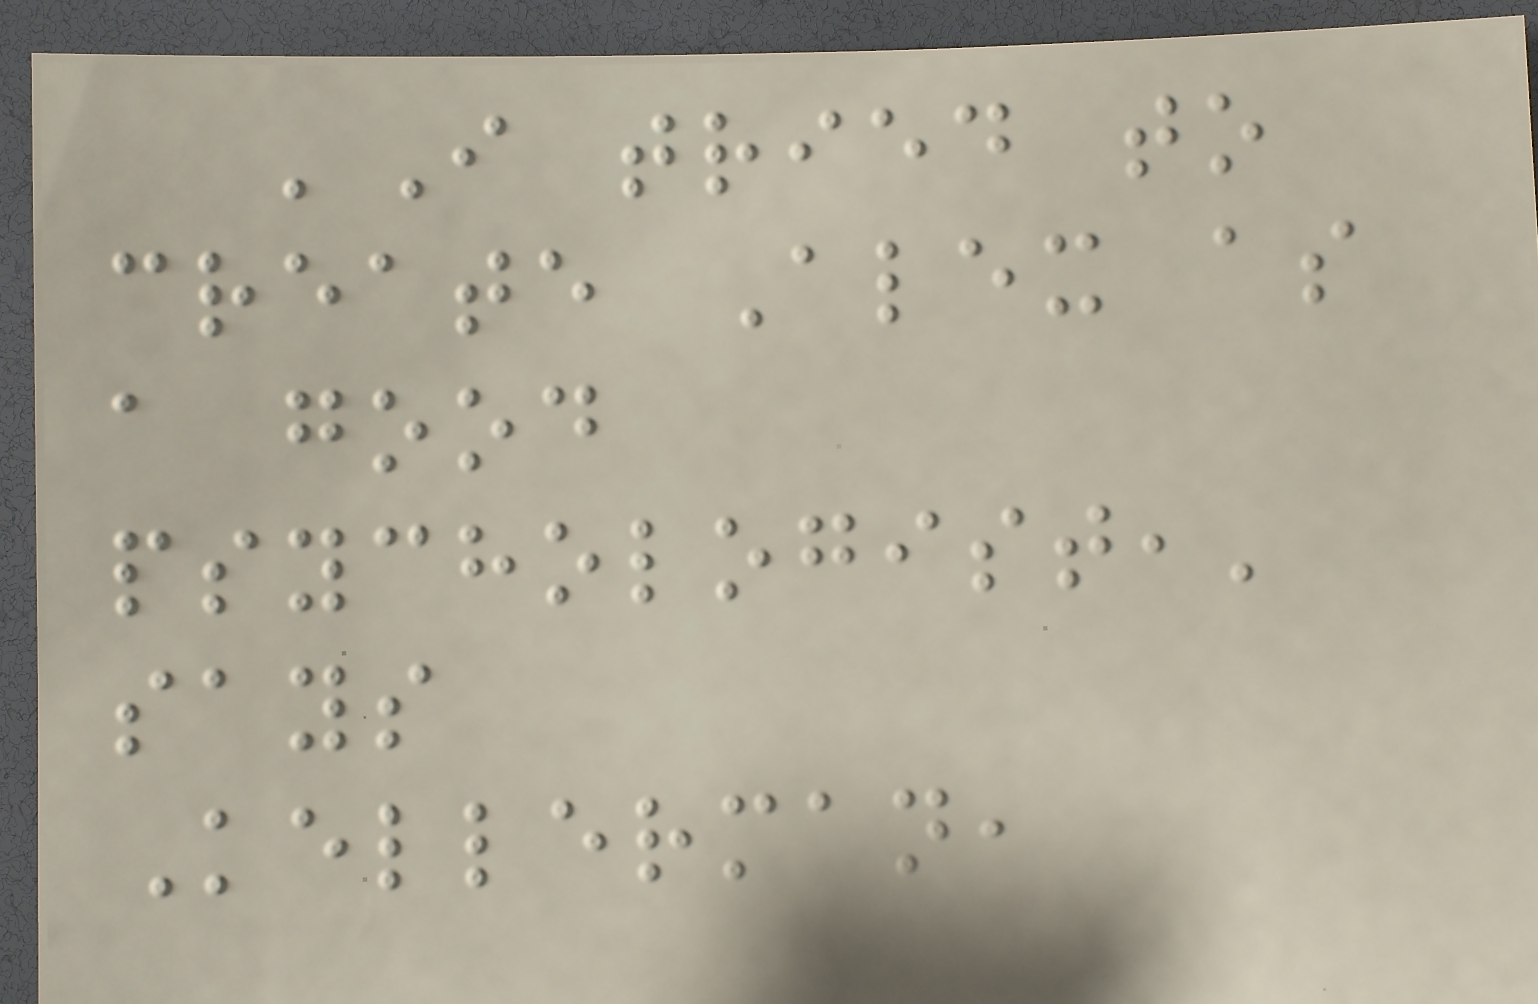'I tried to
create Alex as
a good
psychologist,'
says
Kellerman,
